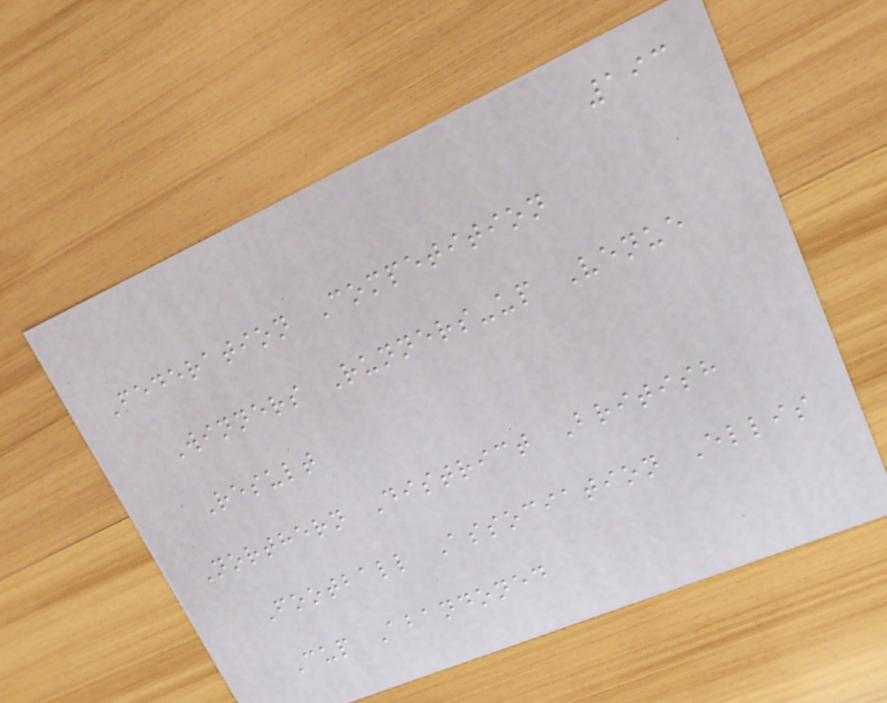193
Federation Competition
Winners Runners-up Venue
Result
Northern District British
Football Association Ellis
Cup Abandoned
